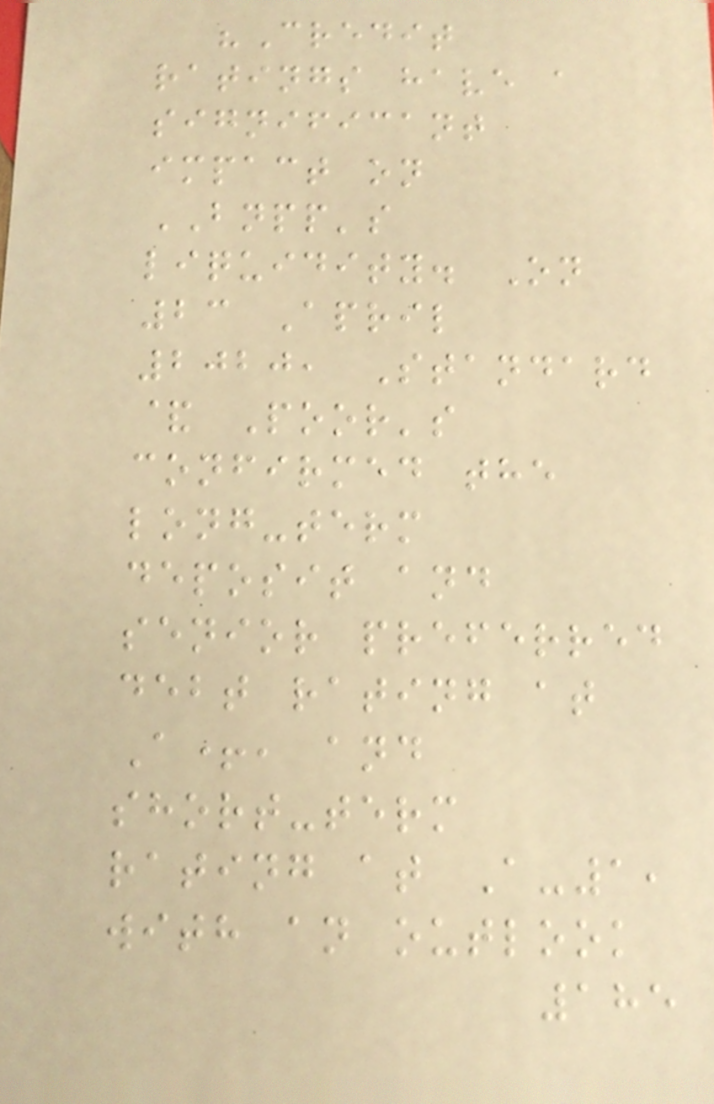"Credit
ratings have a
significant
impact on
BNPP's
liquidity. On
23 April
2020, Standard
& Poor's
confirmed the
long-term
deposit and
senior preferred
debt rating at
A+, and
short-term
rating at A-1,
with an outlook
185
